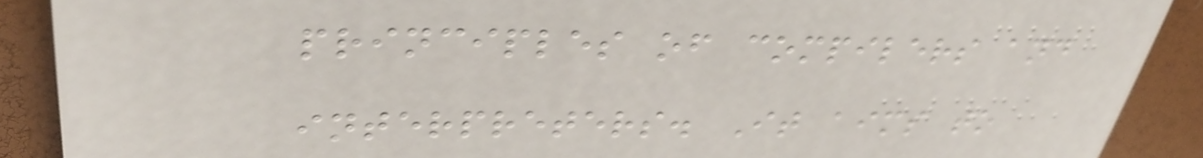principles of compilers and
interpreters. It aims to
